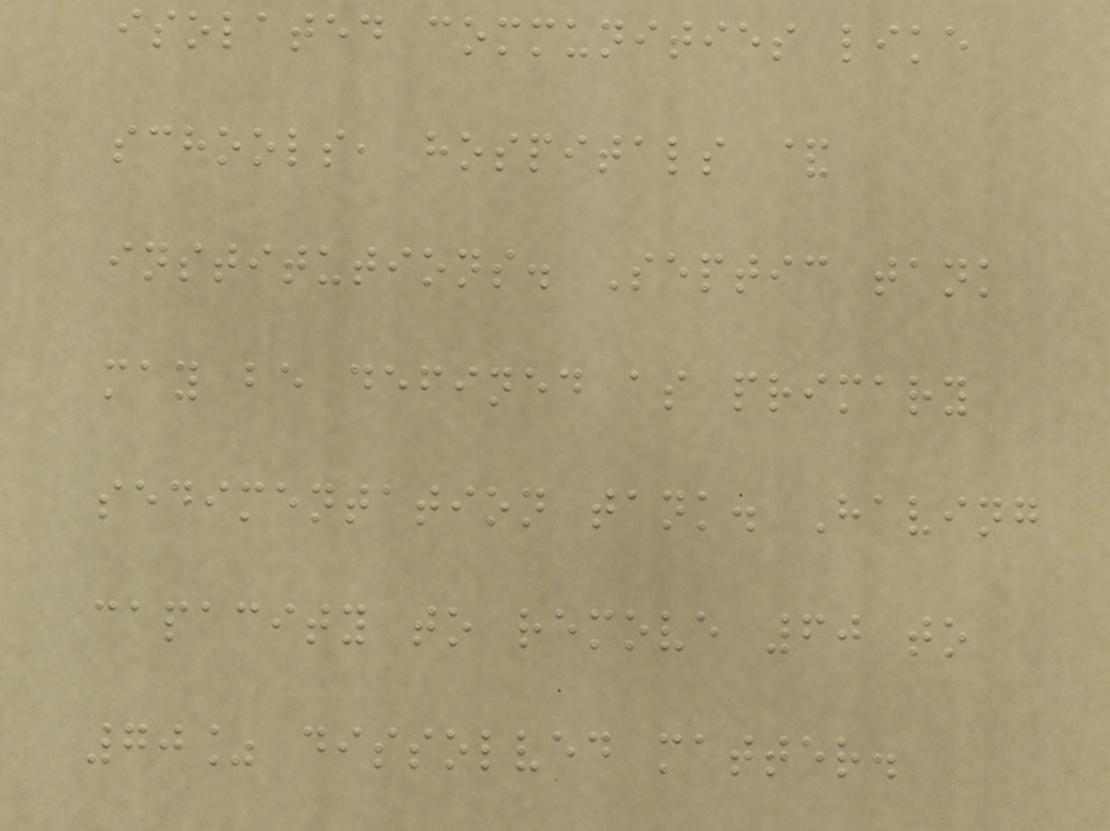isolated communities like
schools, hospitals &
institutions. Septic tank
may be defined as primary
sedimentation tank. Having
capacity to remove 60 to
70% dissolved matter.
